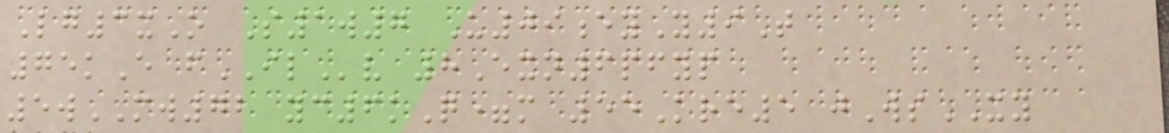Lg3xO S1w7 U09eyY9T
75kE fILv 8Exn6pfyp
5wMW72 yc6kQ=m 55Kre5 jWsXY
